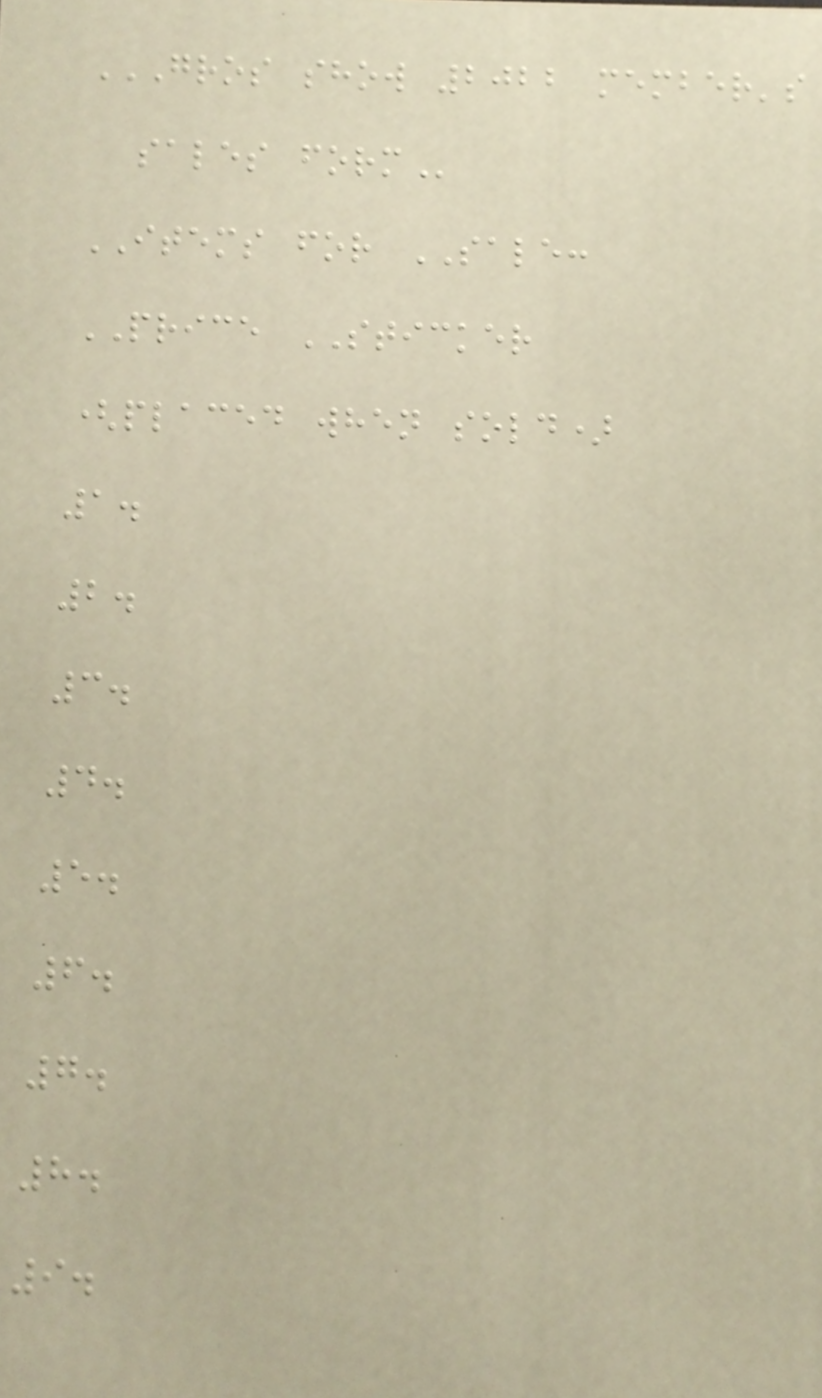GROS SHOW 2022 MEMBER'S
SALES FORM
ITEMS for SALE:
PRICE STICKER
(placed when sold)
1.
2.
3.
4.
5.
6.
7.
8.
9.
